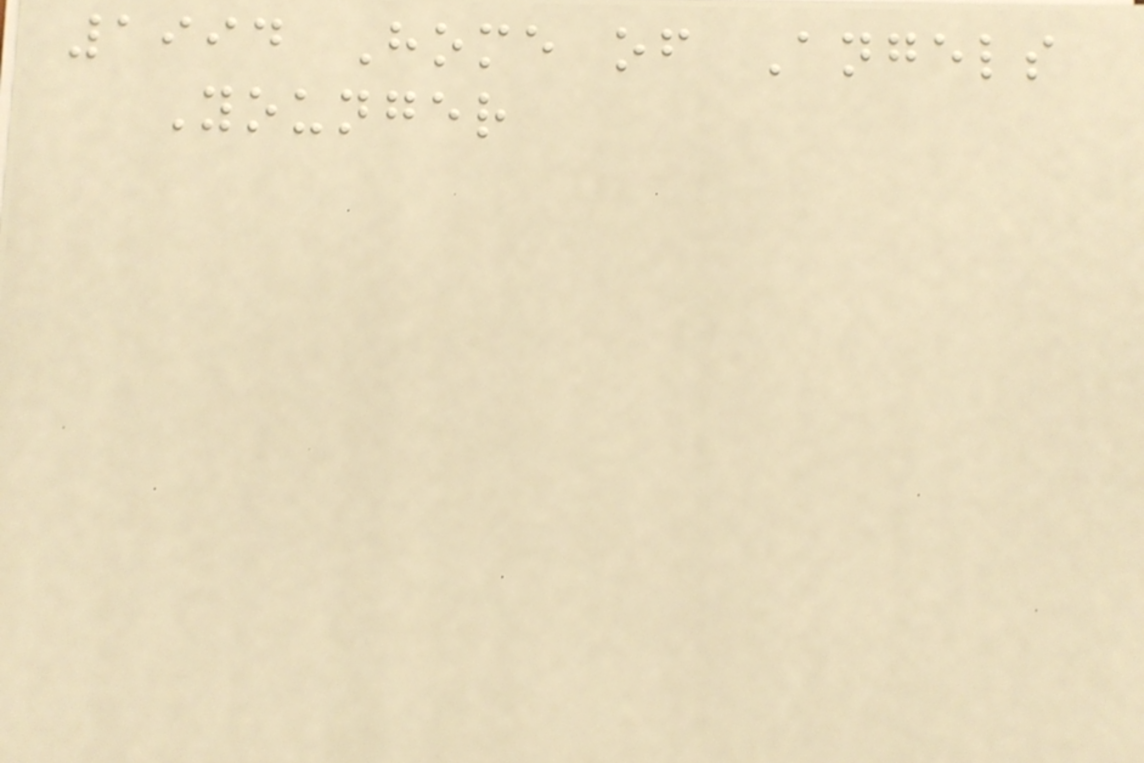1994 Home of Angels
Younger
